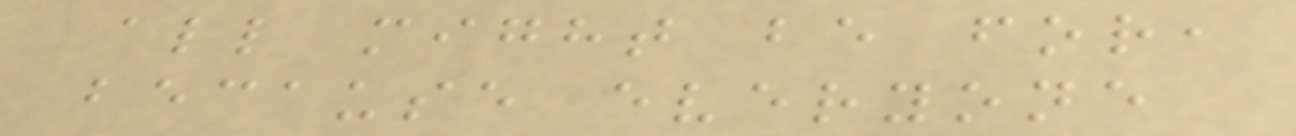all might be for,
because everyone
